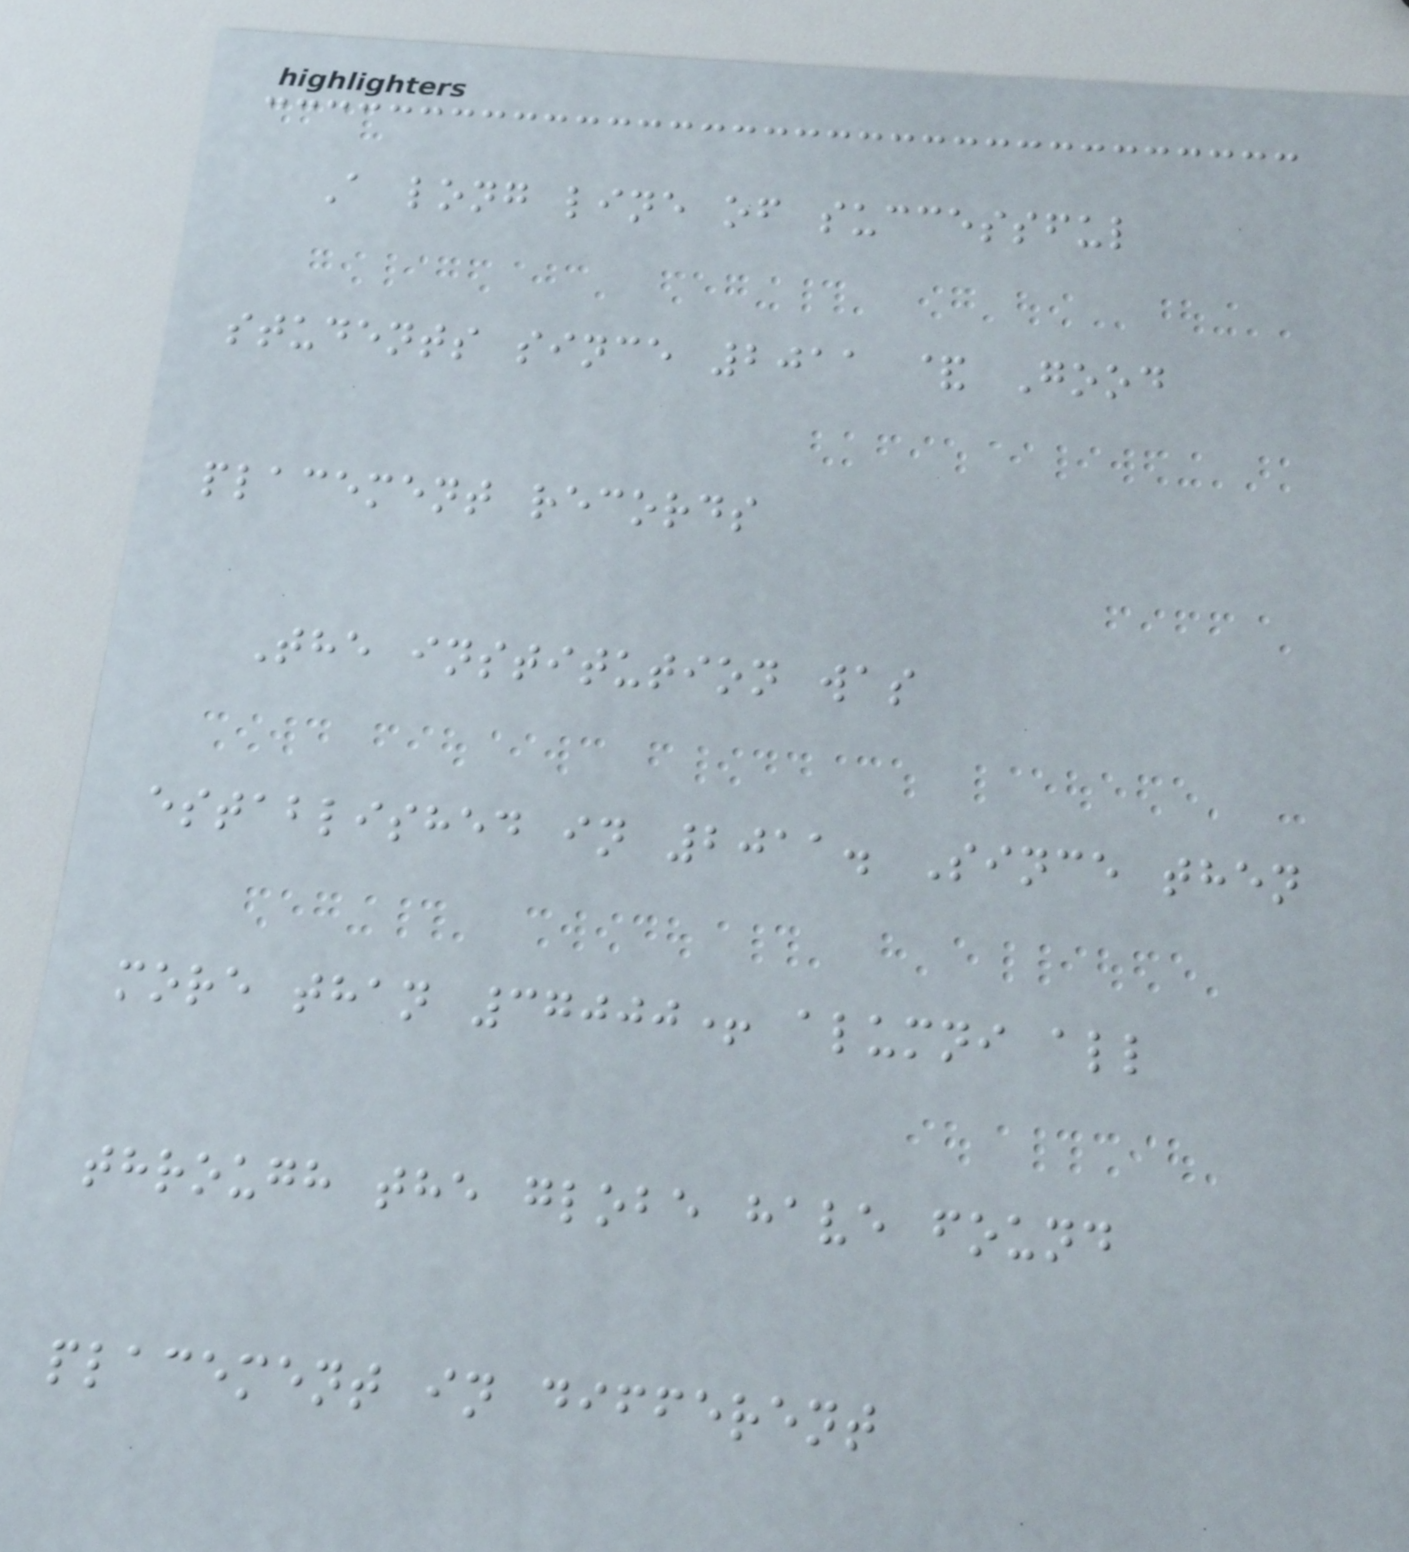A long line of successful
students since 2011 & Good
placement records
The institution was
established in 2011. Since then
more than 37000+ alumni all
through the globe have found
placement in different
